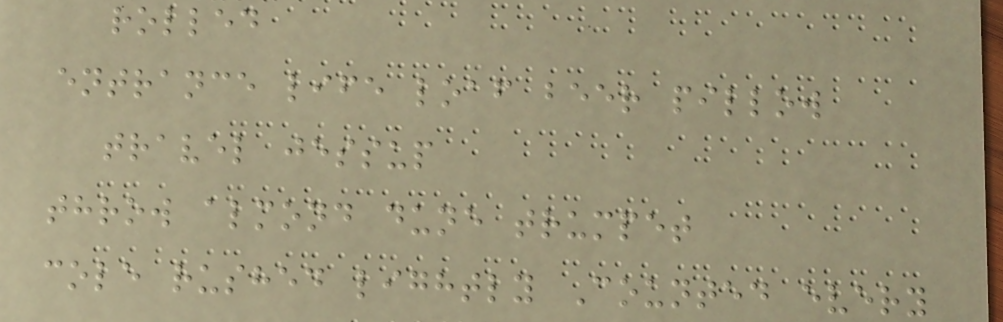rolled
entrance life loaf beer pillow
travel jessup
throw almond dune trumpet
cole rushed lightly Counted every
